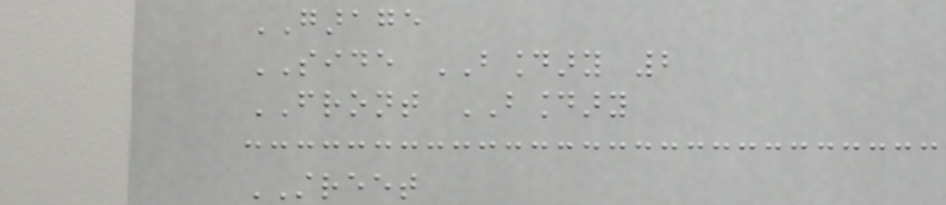GARAGE
SIDE BOUNDARY 2
FRONT BOUNDARY
STREET
